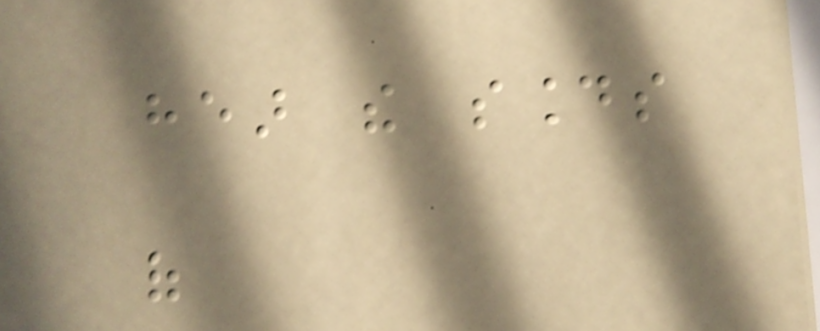hear the sounds
of
